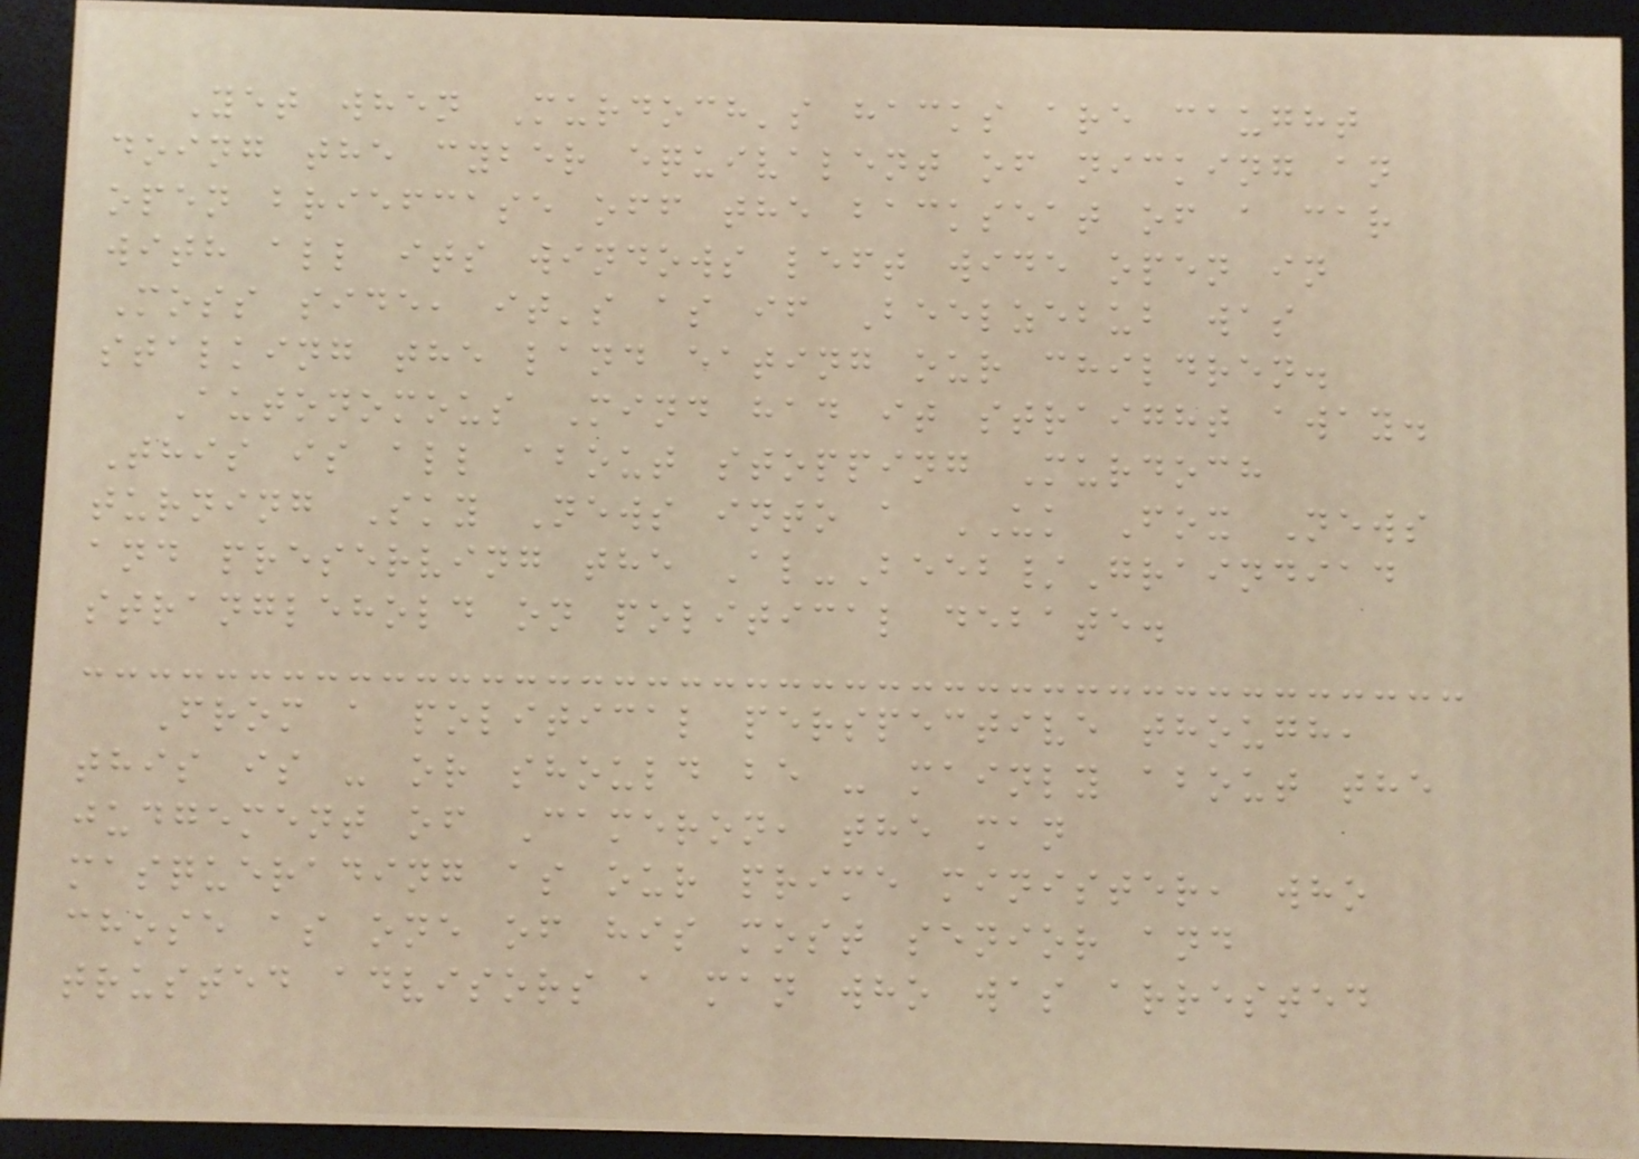Yet when Murdoch's hacks are caught
doing the cyber equivalent of nicking an
open briefcase off the backseat of a car
with all its windows left wide open in
Moss side, it's as if Beelzebub was
stalking the land eating our children.
Autonomous Mind had it straight away.
This is all about stopping Murdoch
turning Sky News into a UK Fox News
and preserving the Al-Beeb/Graindiad
stranglehold on political debate.
From a political perspective though,
this is - or should be - mainly about the
judgement of Cameron, the man
masquerading as our prime minister, who
chose as one of his most senior and
trusted advisors a man who was arrested
